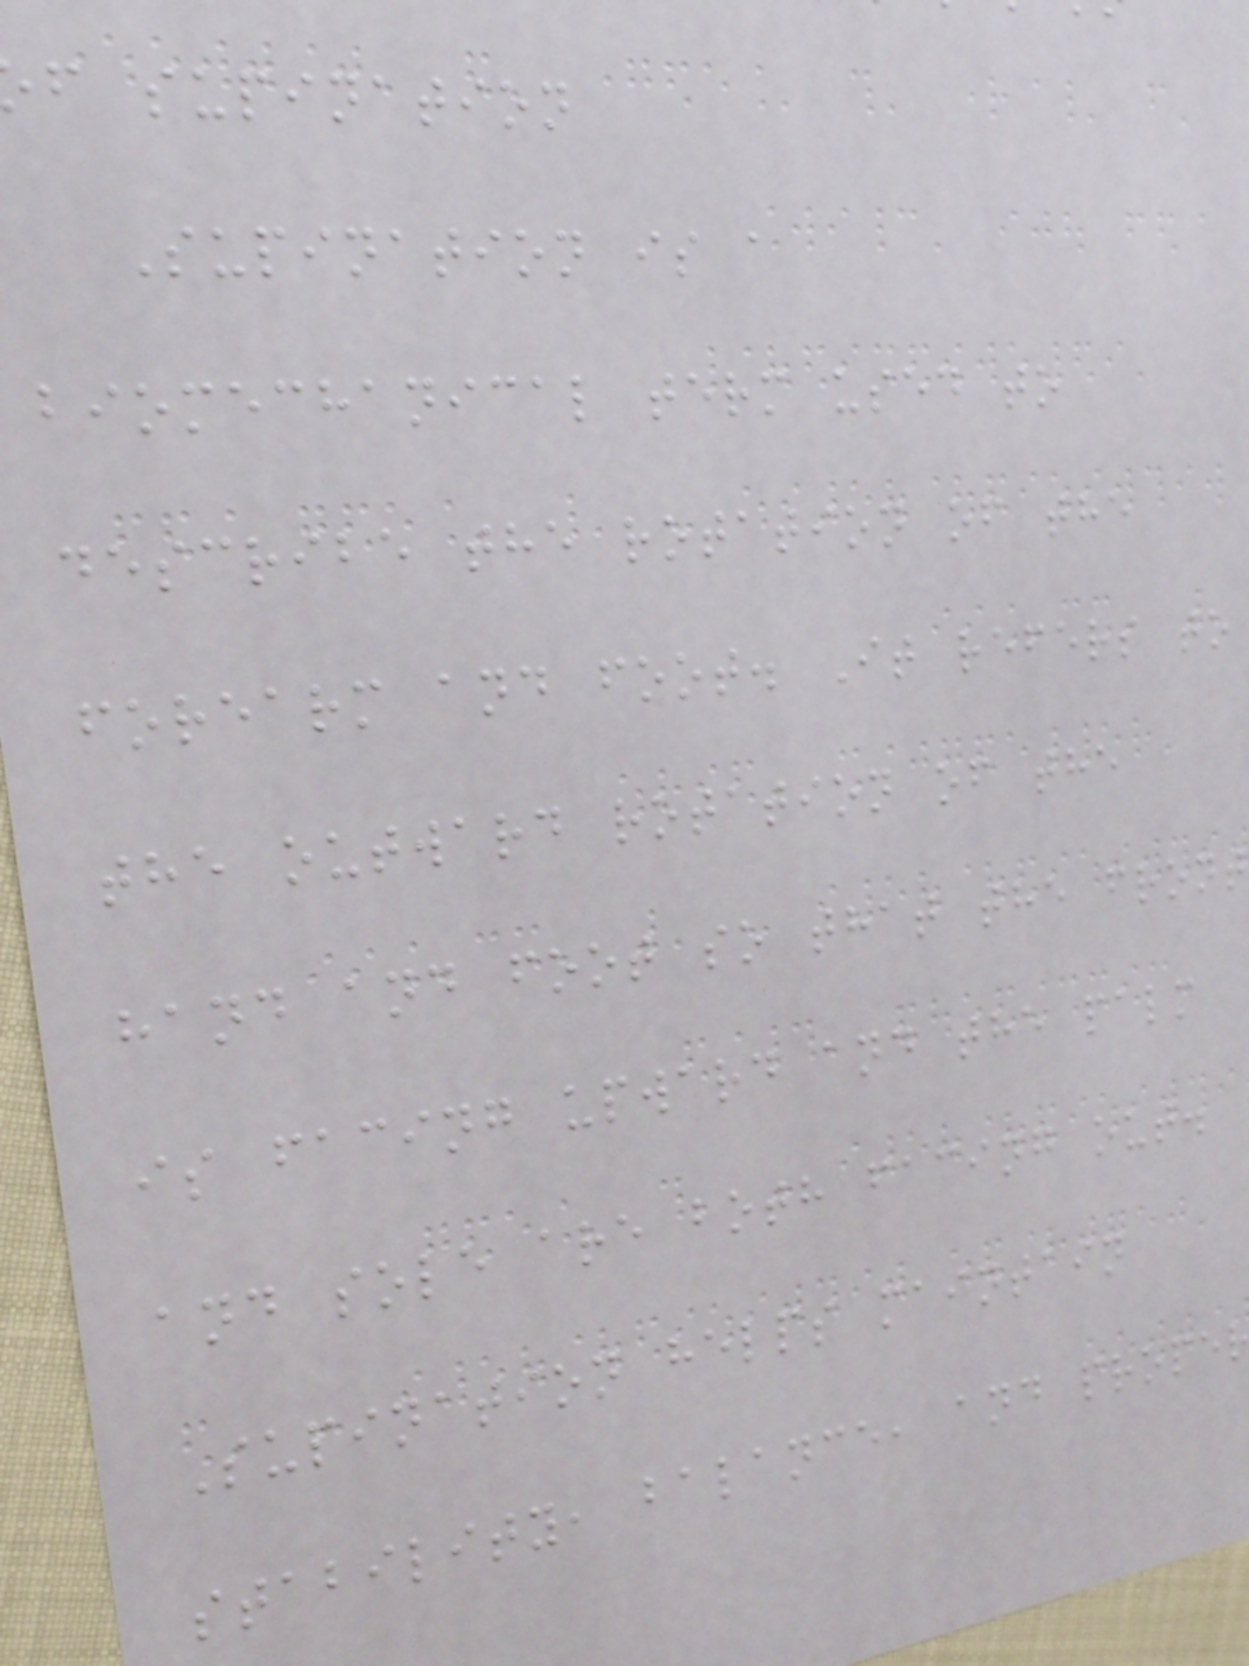f supination
Supination is a
biomechanical term used to
describe the rotation of the
forearm and foot. It refers to
the outward rotation of the
hand and foot so that the front
is facing upward and the palm
and sole are both facing out.
Supination helps maintain
stability, balance, and prope
